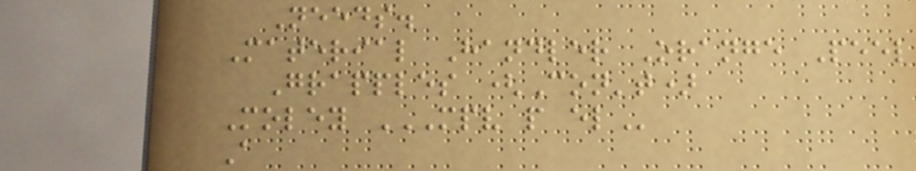Needs.
Material Handler Orange Peel
Grapples (Con't)
Moley MPV P EL
A
